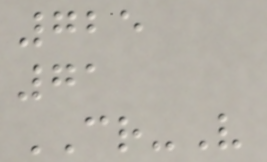725
71
CR-V
